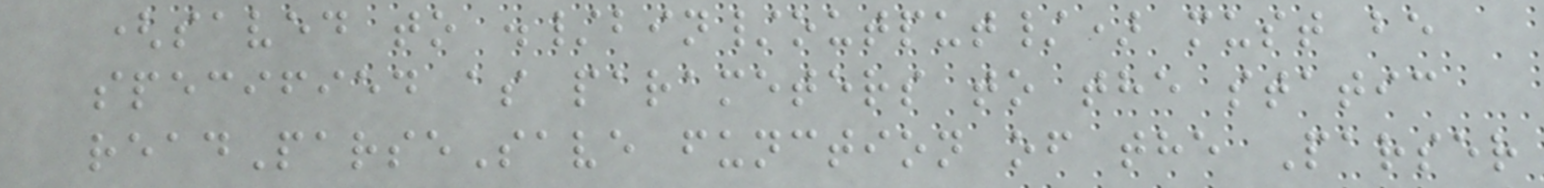(saved to ./bin/output/) must be
specified as parameters to the static
readParseSave function of the Parser
